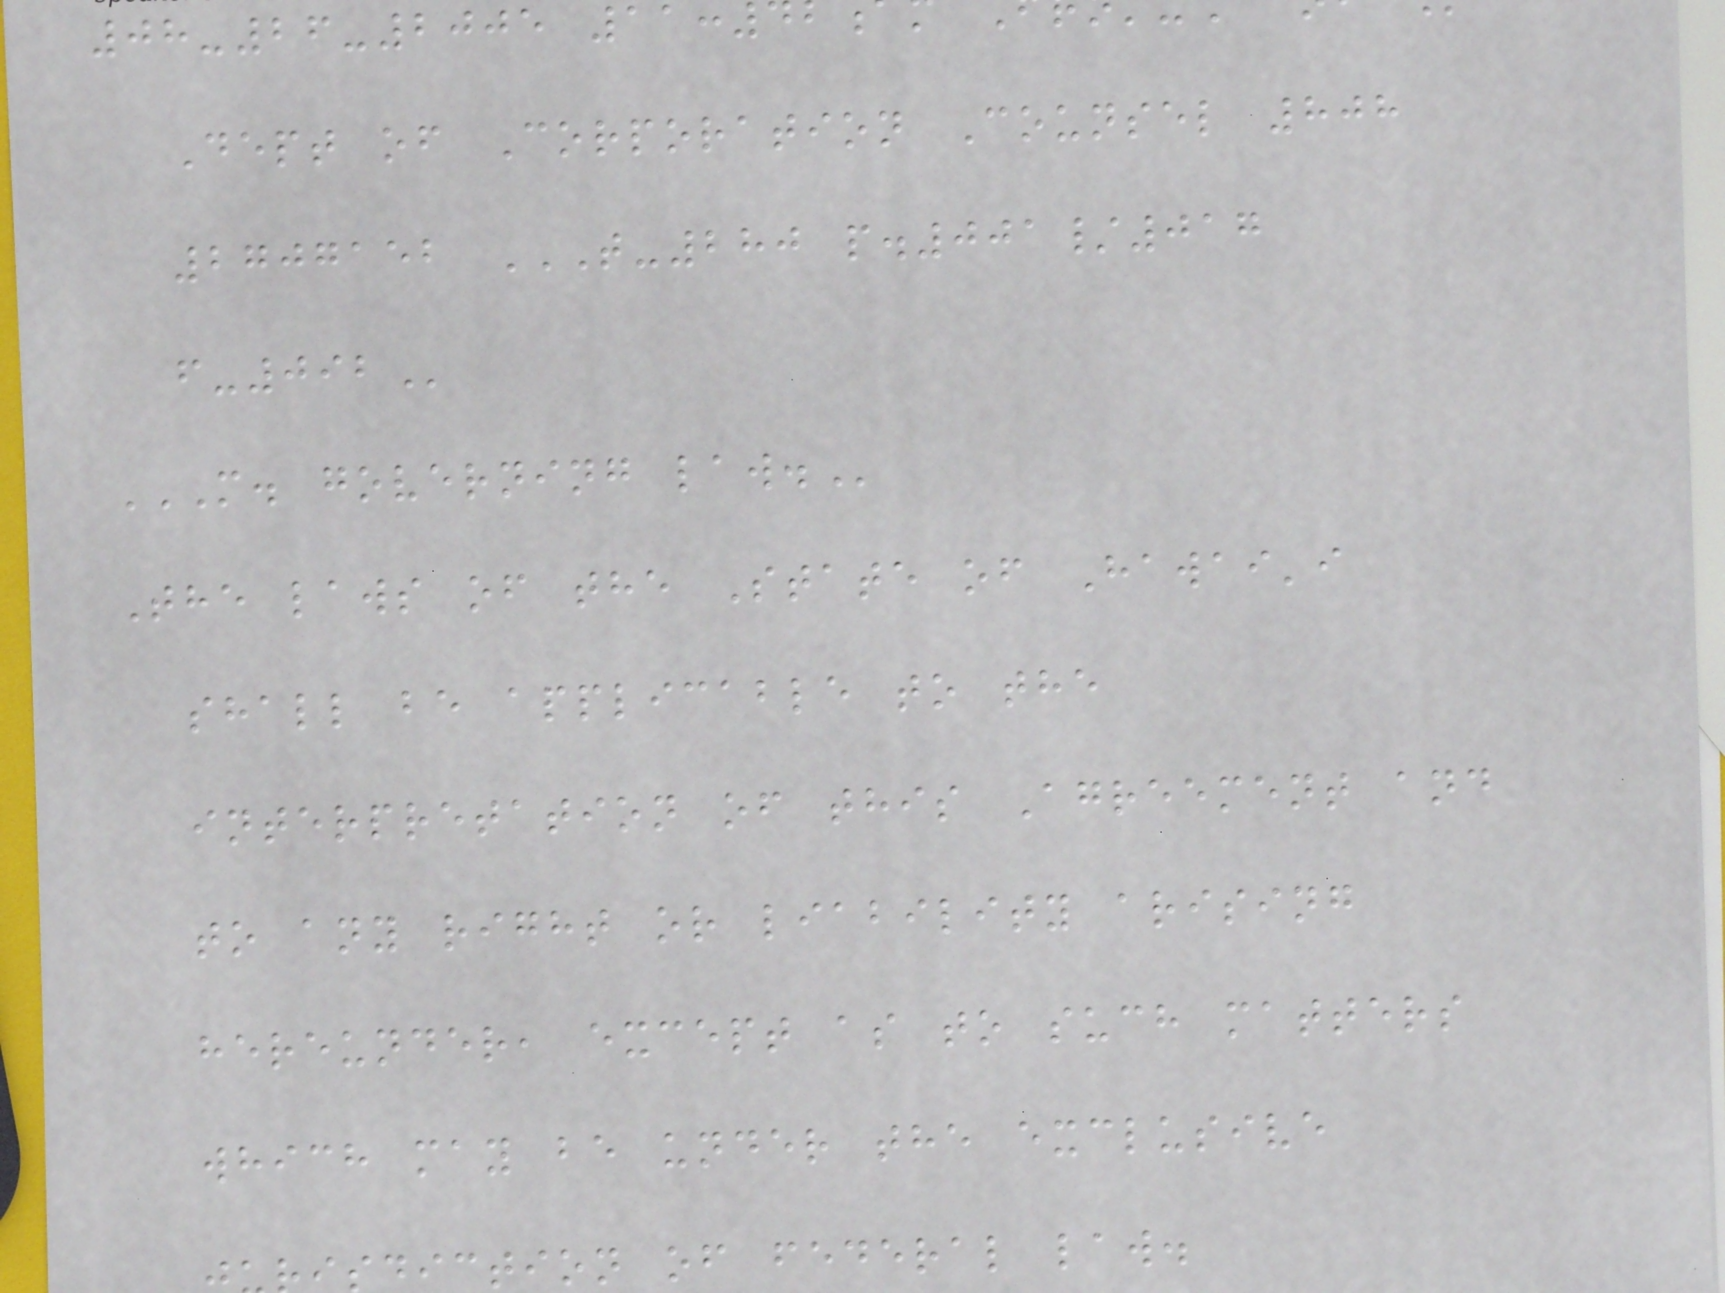08-26-2005 11:
Dept of Corporation Counsel 808
2707152 T-280 P.001/017
M. GOVERNING LAW.
The laws of the State of Hawai'i
shall be applicable to the
interpretation of this Agreement and
to any right or liability arising
hereunder, except as to such matters
which may be under the exclusive
diction of federal law.
